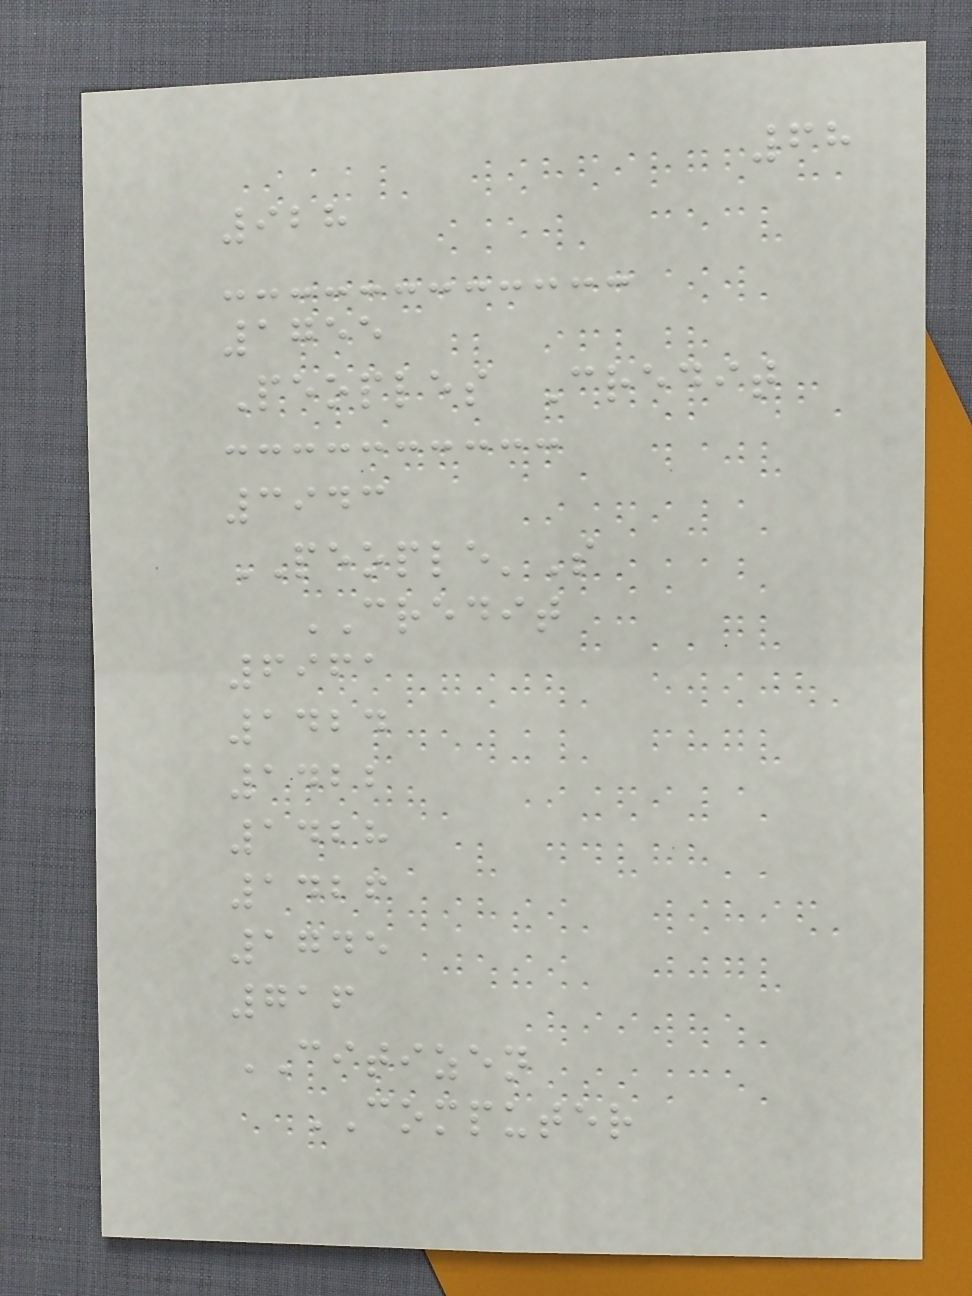68
928
1755
Peoples Credit
3943
PEOPLE'S
CREDIT
6961
1424
1422
1428
1426
1745
716
CITIZEN
COMPUTER
